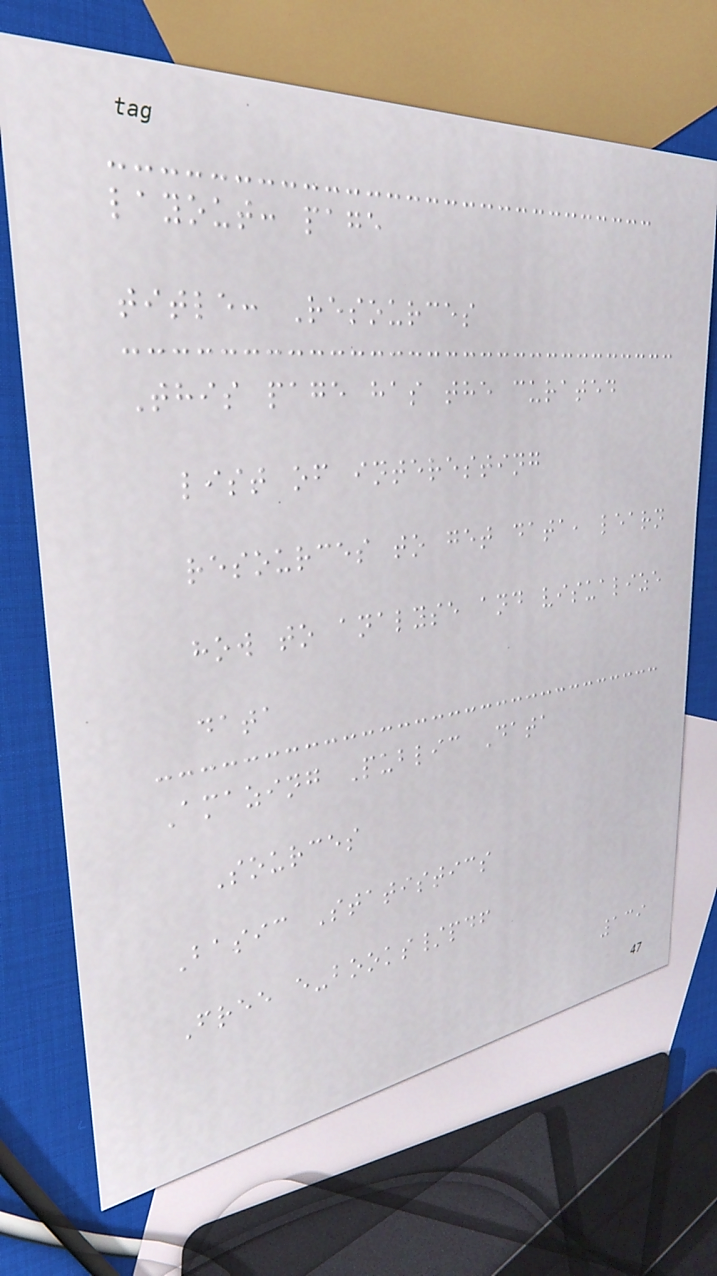layout: page
title: Resources
This page has the curated
list of interesting
resources to get data, learn
how to analyse and visualize
data
Amazing Public Data
Sources
Basic Statistics
Free e-books/pdf
139
